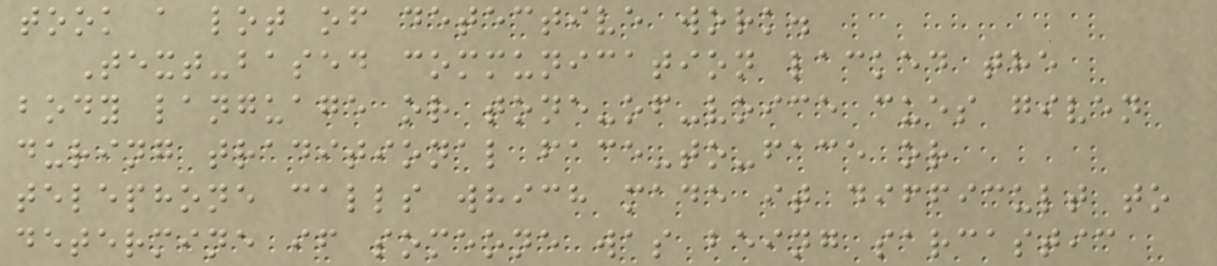took a lot of detective work.
Text-based communication lacked the
body language or tone-of-voice cues given
during traditional face-to-face or
telephone calls which made it difficult to
determine if someone was being sarcastic
